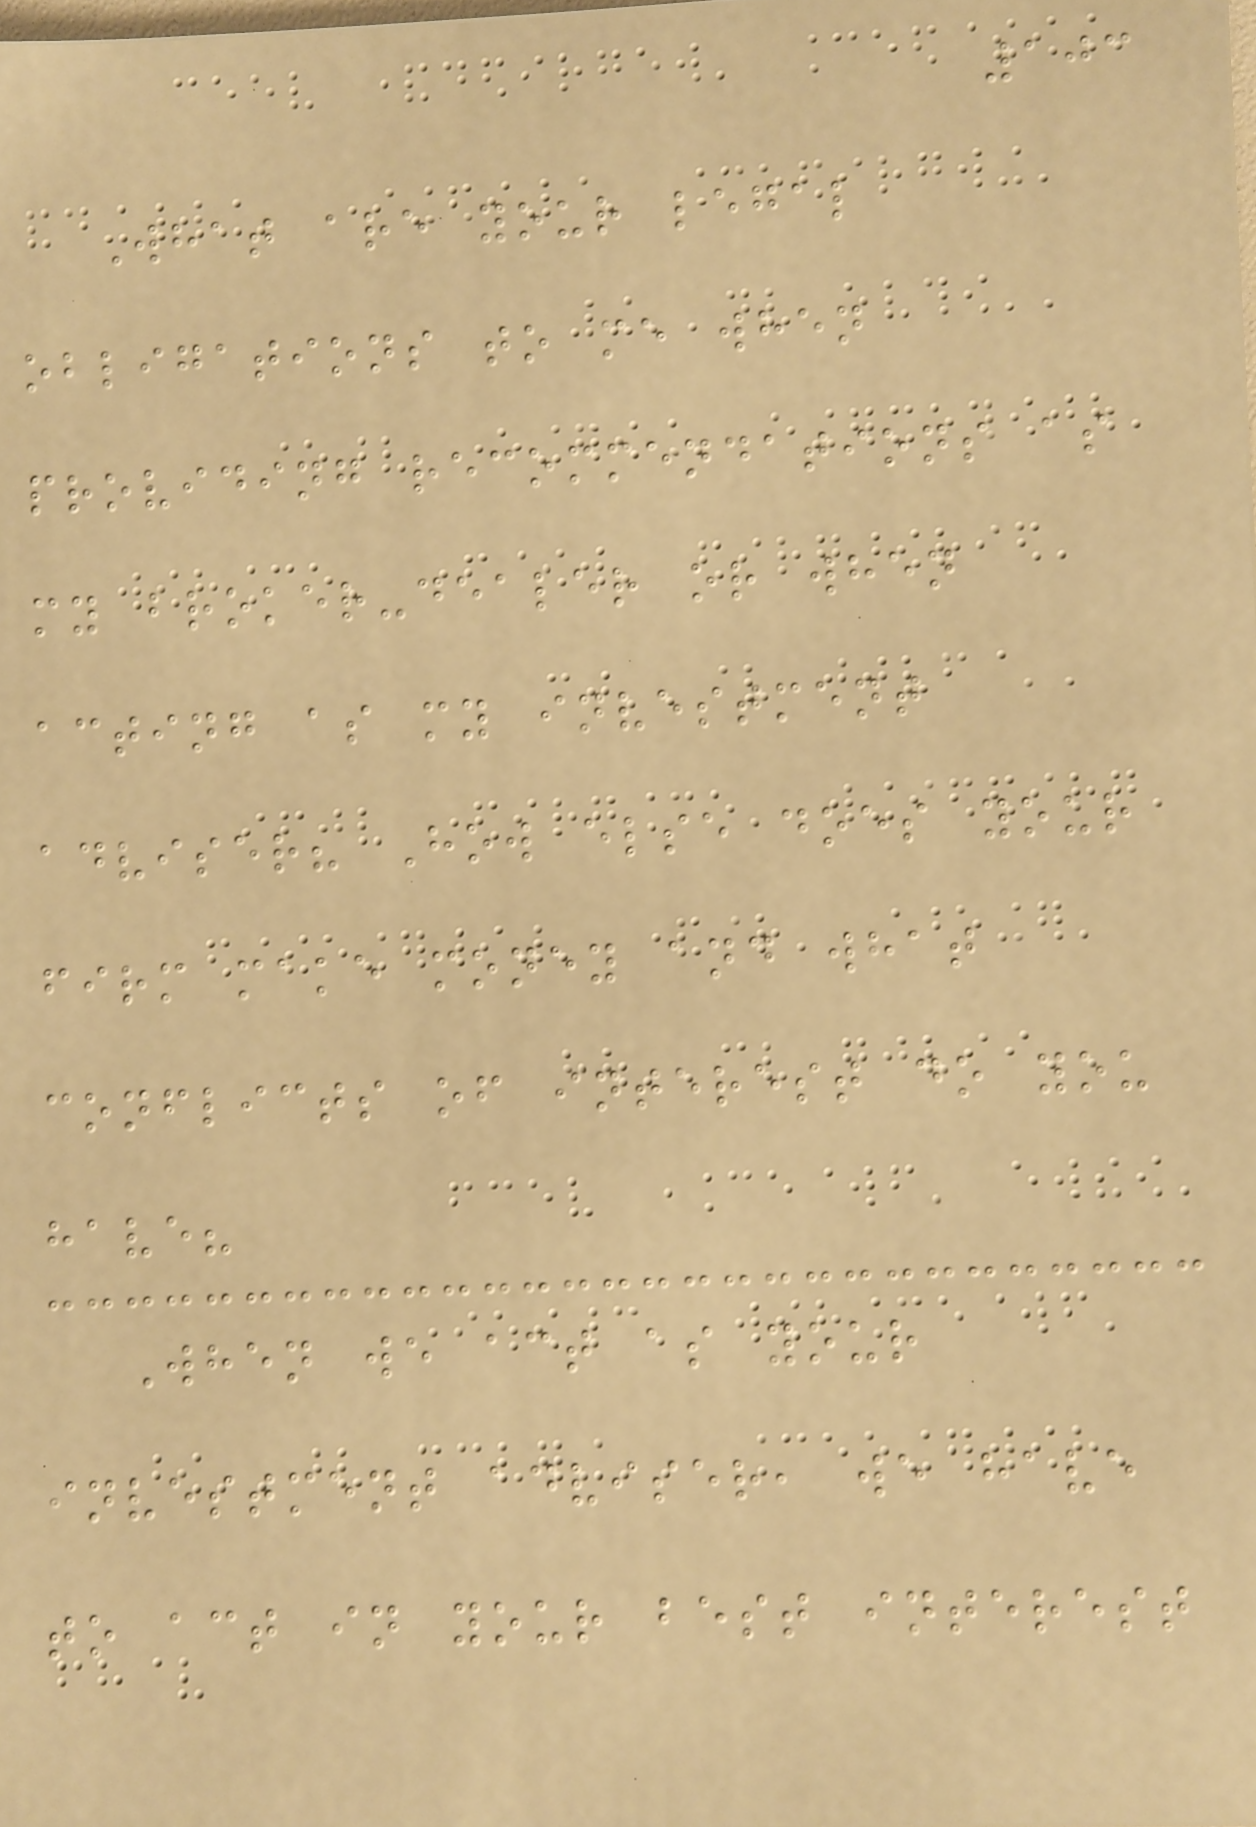103
What are your legal
obligations to me when
providing recommendations as
my broker-dealer or when
acting as my investment
adviser? How else does your
firm make money and what
conflicts of interest do you
have?
When we act as your
investment adviser, we have
to act in your best interest
